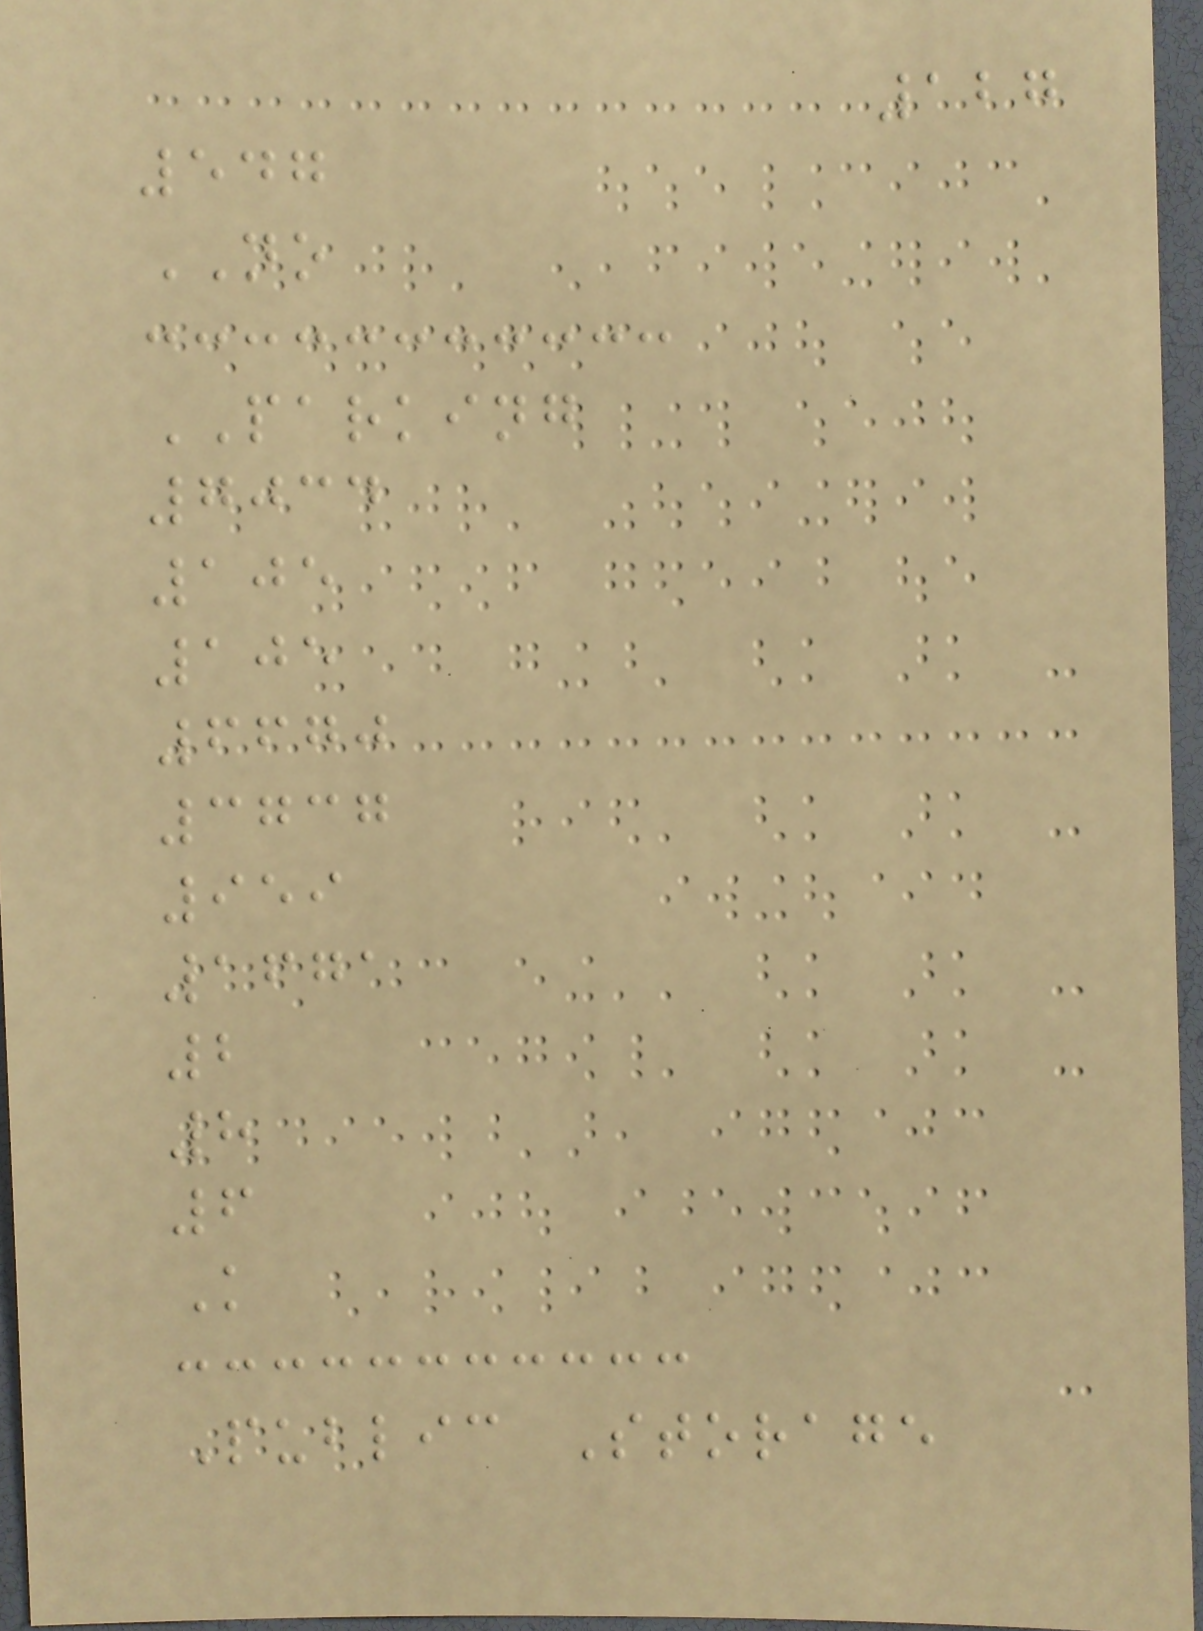127
547
NO
PARKING
7034
105
105
6670
3737
959
1671
2
8
6
K
Public Storage
